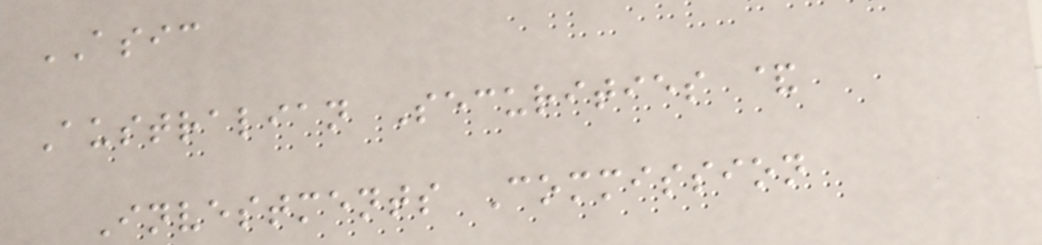ASIC
Australian Securities &
Investments Commission
